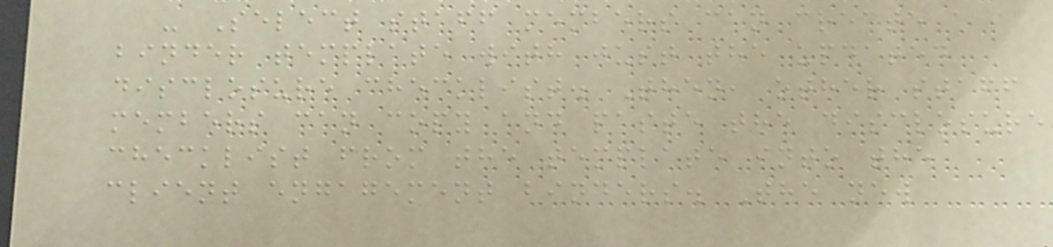- Select staff members can create a
binder template with just the updated
disclosure checklist. Then, other staff
members can copy and paste the disclosure
checklist from the template into the
client engagement binders. The new
